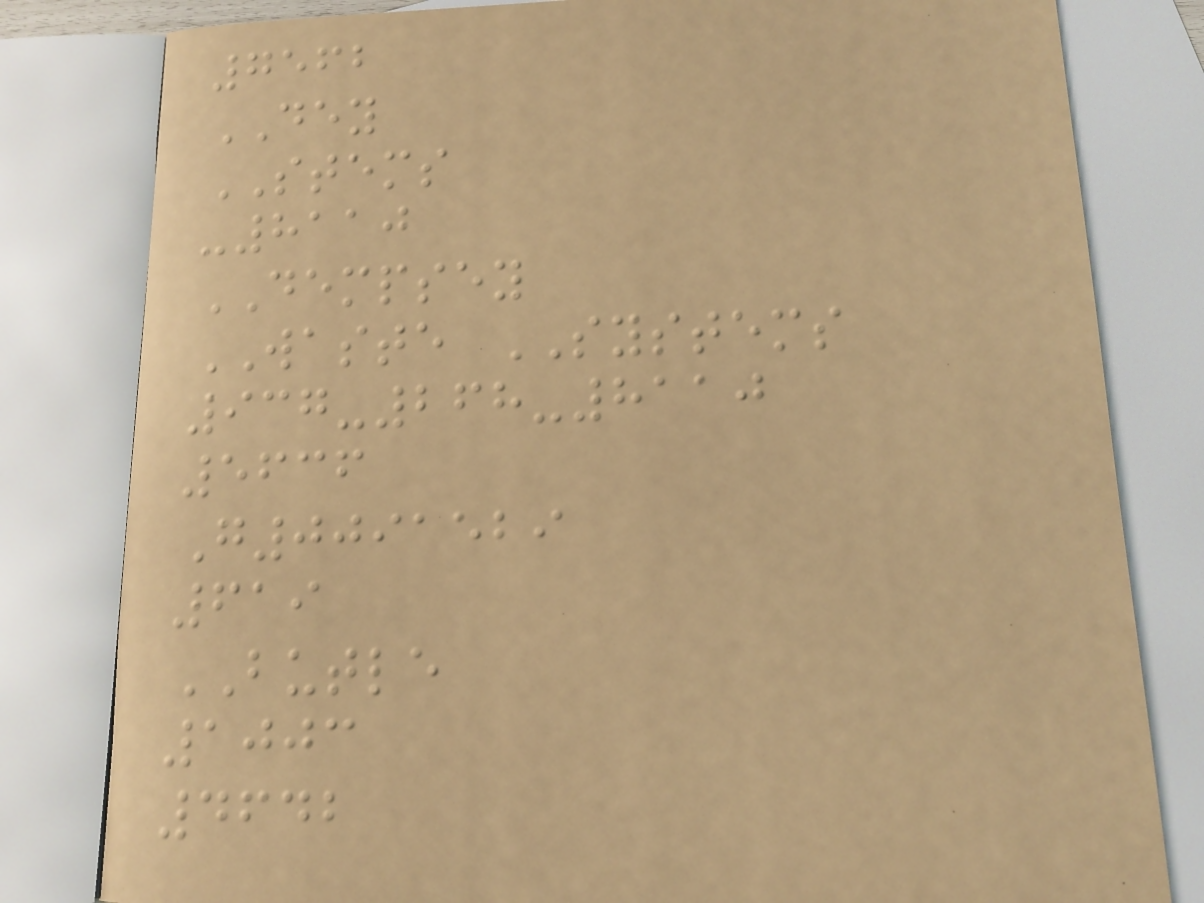7562
DEY
STEMS
-8110
DEMPSEY
WASTE SYSTEMS
937-268-8110
5636
G0091529
619
BUTLE
1003
4642
